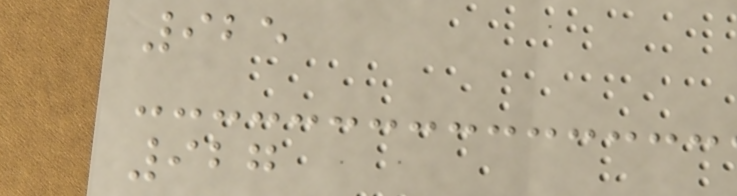925
927
